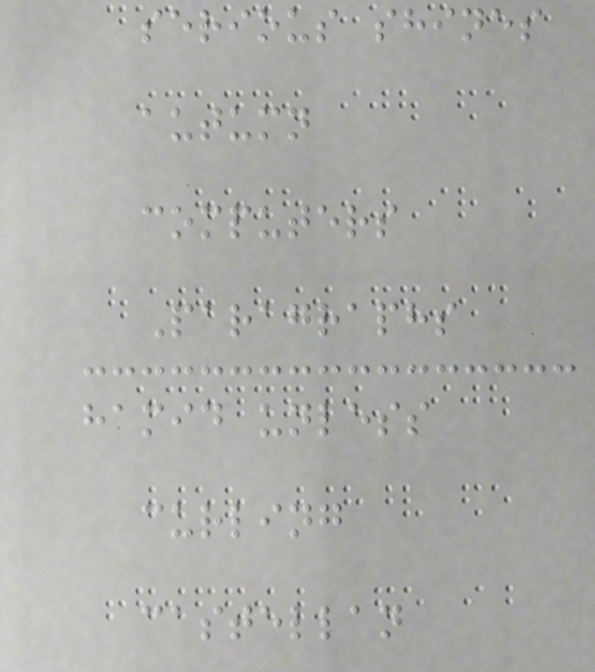serious shines
autumn
computers
Paragraphs
hamid unless
curling
castellan
